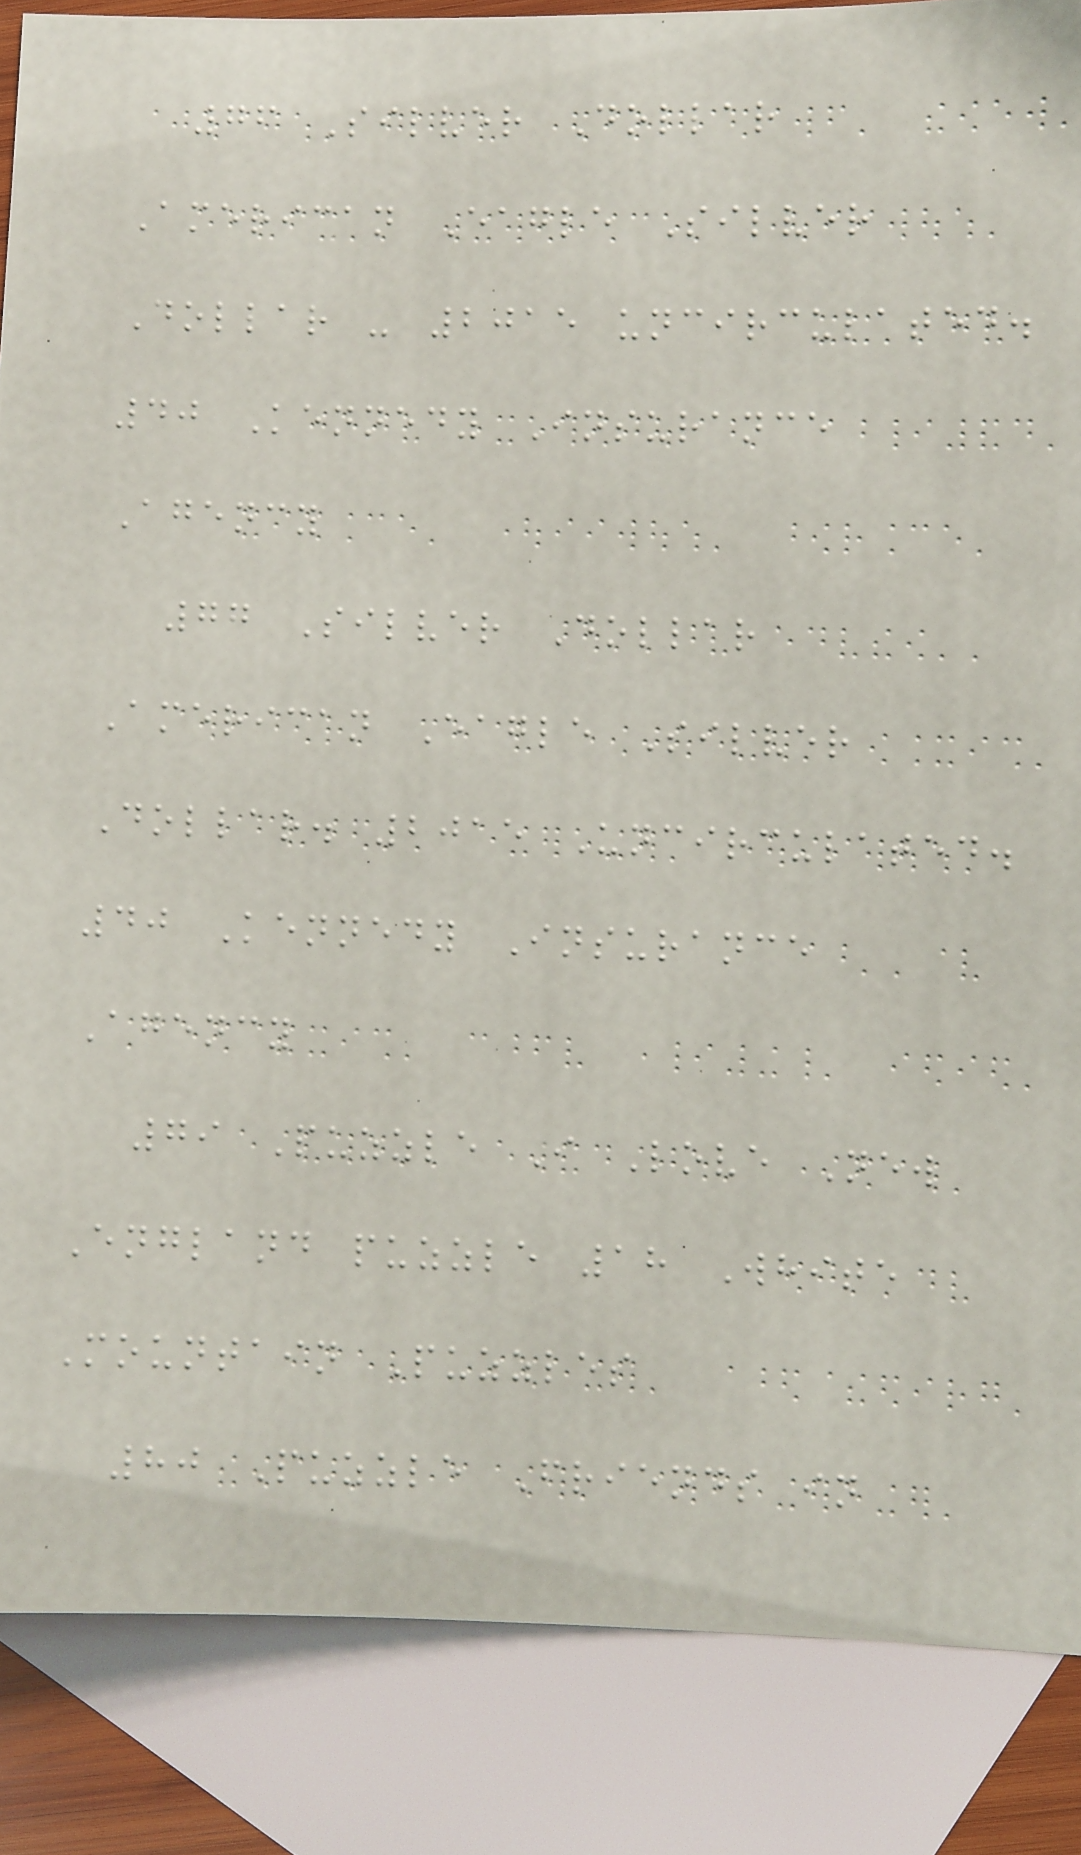76 Silver Dollar
American Eagle Silver
Dollar - 2015 uncirculated.
40 Kennedy Insurance
Agency
77 Silver Dollar
American Eagle Silver
Dollar. 2015 Uncirculated.
40 Kennedy Insurance
Agency
79 Puzzle I Love New
England puzzle 18 White
Mountain Puzzles
80 Puzzle Friends in
